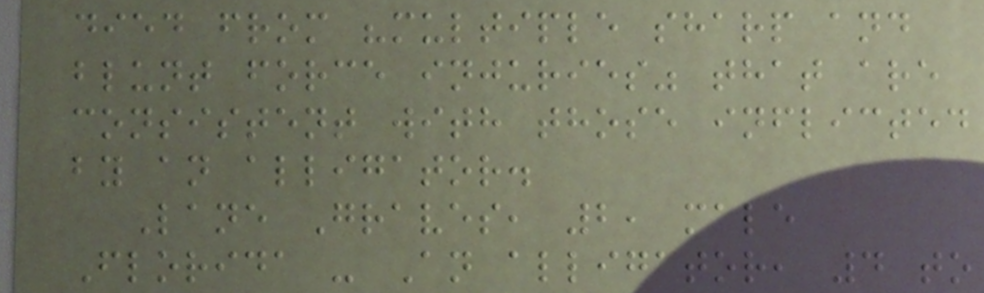died from "multiple sharp and
blunt force injuries" that are
consistent with those inflicted
by an alligator.
Lane Graves, 2, male
Florida - An alligator, 4 to
